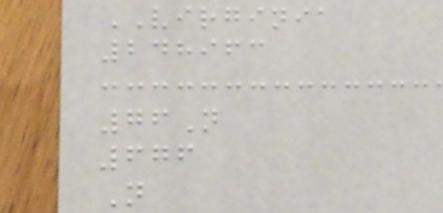VIRGINIA
248963
76N
676
N
